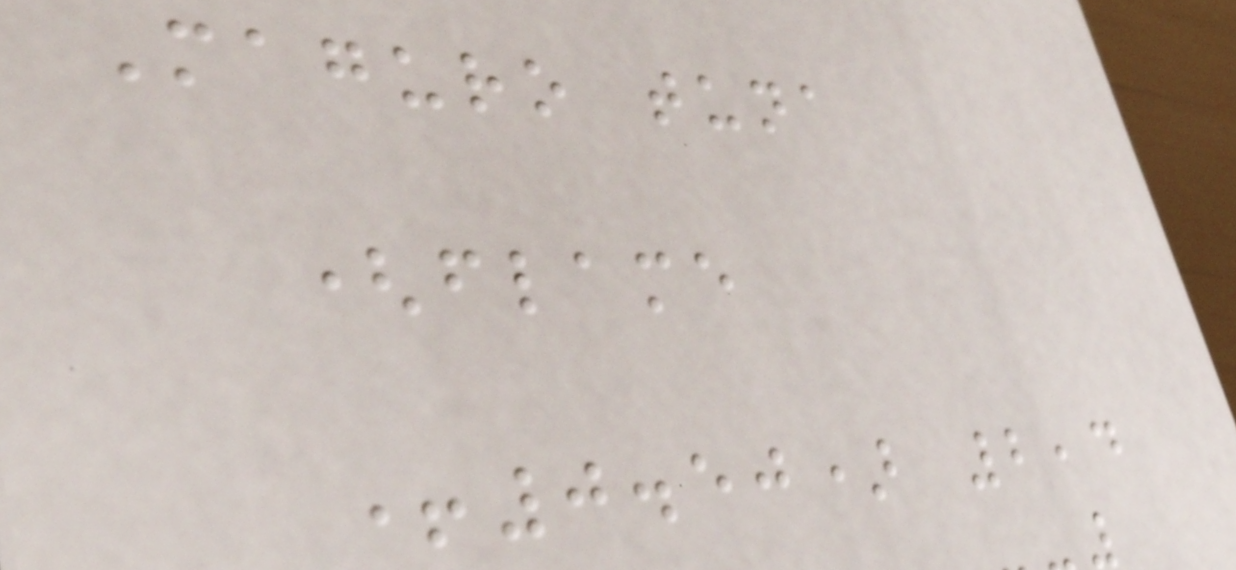Maguro tuna
(flame
+0.50) 2,4
